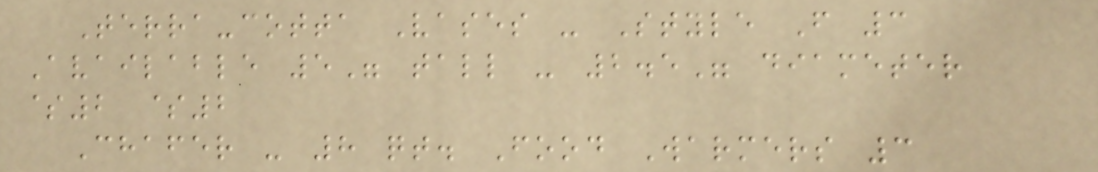Terra-cotta Vases - Style F 3
Available 5" tall - 2.5" diameter
$2 $2
Chafer - 8 qt. Food Warmers 3
